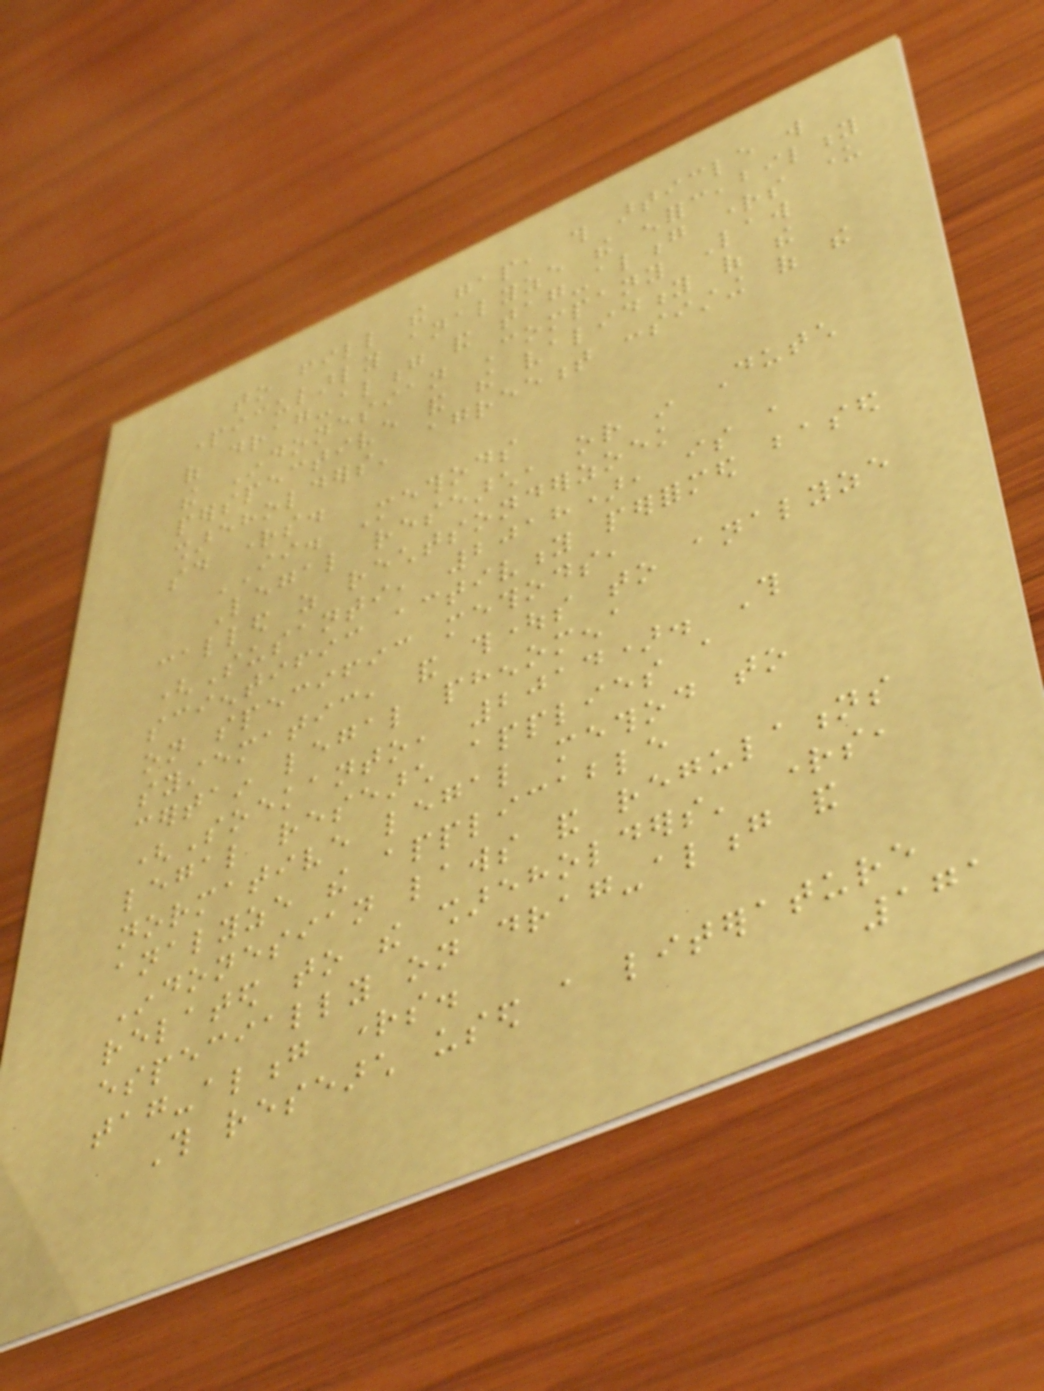to fill the gap, this article will
particularly analyze the enforceability
of drag-along and tag-along rights under
the Indonesian Company Law
perspective and the validity of the
shareholders' agreement consisting of the
said rights.
II. Methods
Legal research, or in Dutch
called as rechtsonderzoek
(Susanti, 2018), is a
scientific activity performed based
on specific methods,
systematic, and thoughts to analyze
certain legal phenomena
(Soekanto, 2014). This
legal research applies a
normative legal method to
analyze the applicable
Indonesian laws and regulations
related to the shareholders' rights,
especially on drag-along and
tag-along rights.
This research used a literature
171
